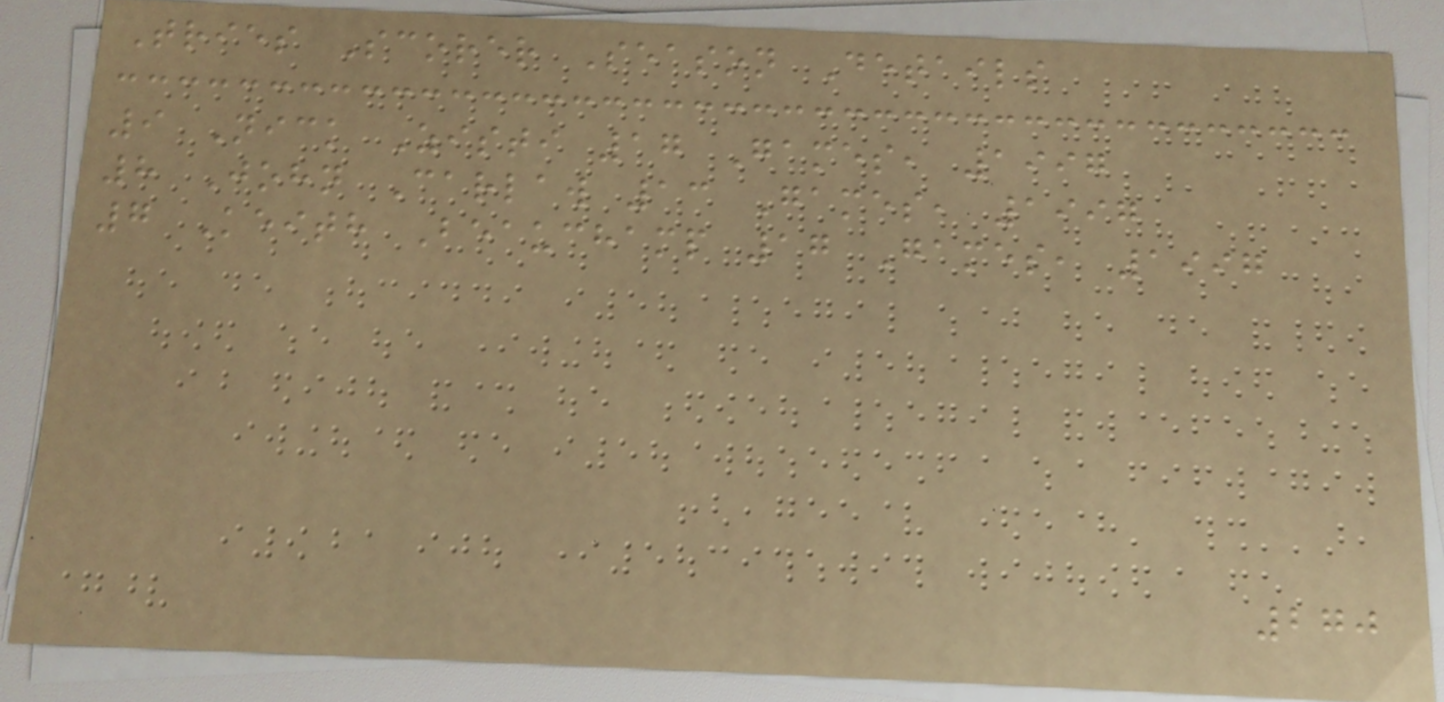Tries Scorer Season Details
9 Nick Zisti 17 Games, 1997
8 John Carlaw 13 Games, 1997
7 Keith Beauchamp 17 Games, 1997
270
